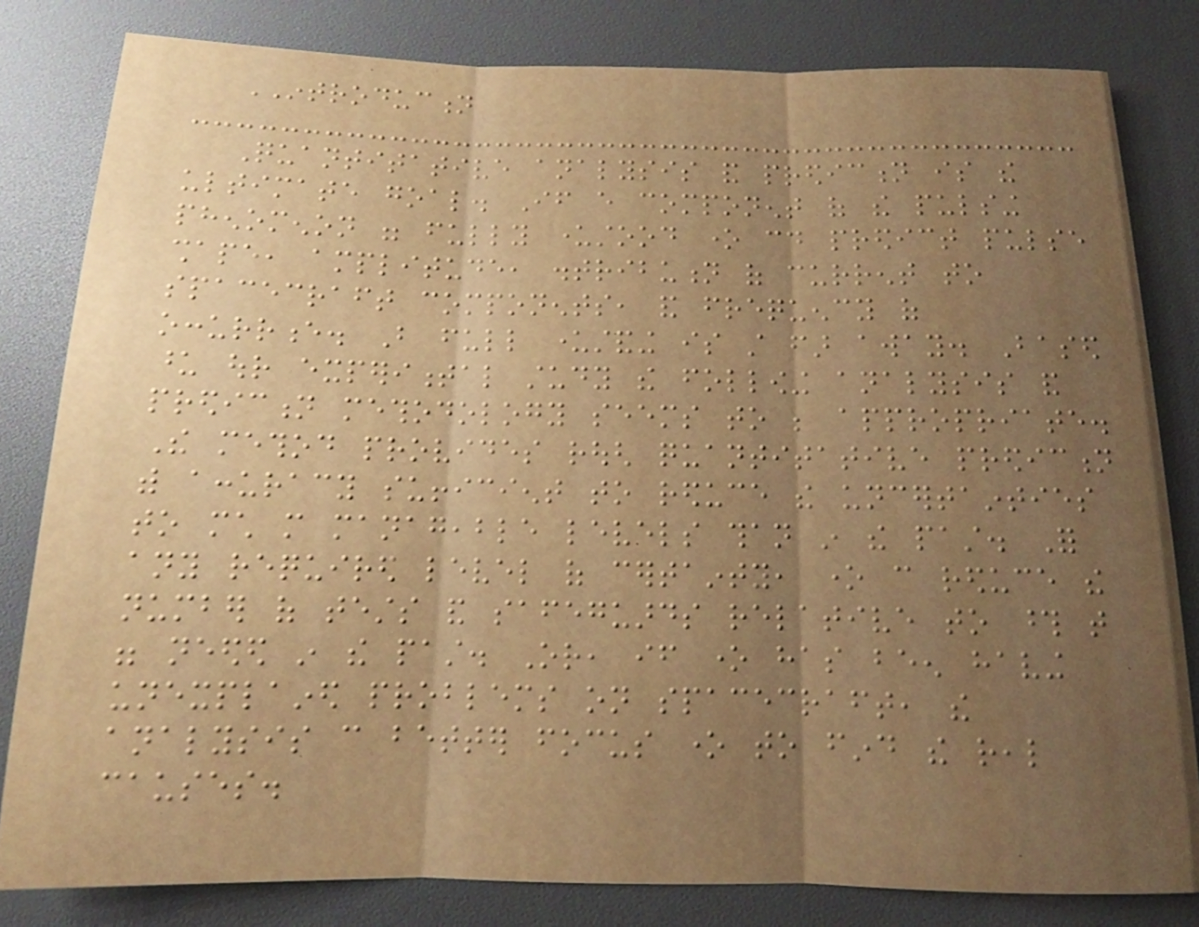INTRODUCTION
Quantitative analysis and prediction is the
ultimate goal. If every component of the pulsing
phenomenon were fully understood one could predict pulse
shape, amplitude, distribution of current to
spacecraft components, and frequency of
occurrence. But full understanding is still far away. Based
upon our experimental study the following analysis and
prediction methodology seems to be appropriate.
The method provides rough quantitative prediction
with accuracy sufficient to reduce the uncertainties
to much more manageable levels than in the past. For
any required level of certainty, one can reduce the
number of tests and safeguards relative to those that
were needed in the past. Or, if one has been having
unexplained problems on spacecraft, the
analysis can better focus one to find the real
causes.
